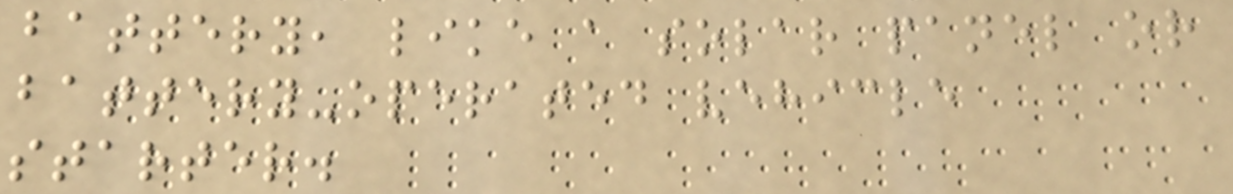battery, like a solar panel or
battery-operated vehicle
starter.
